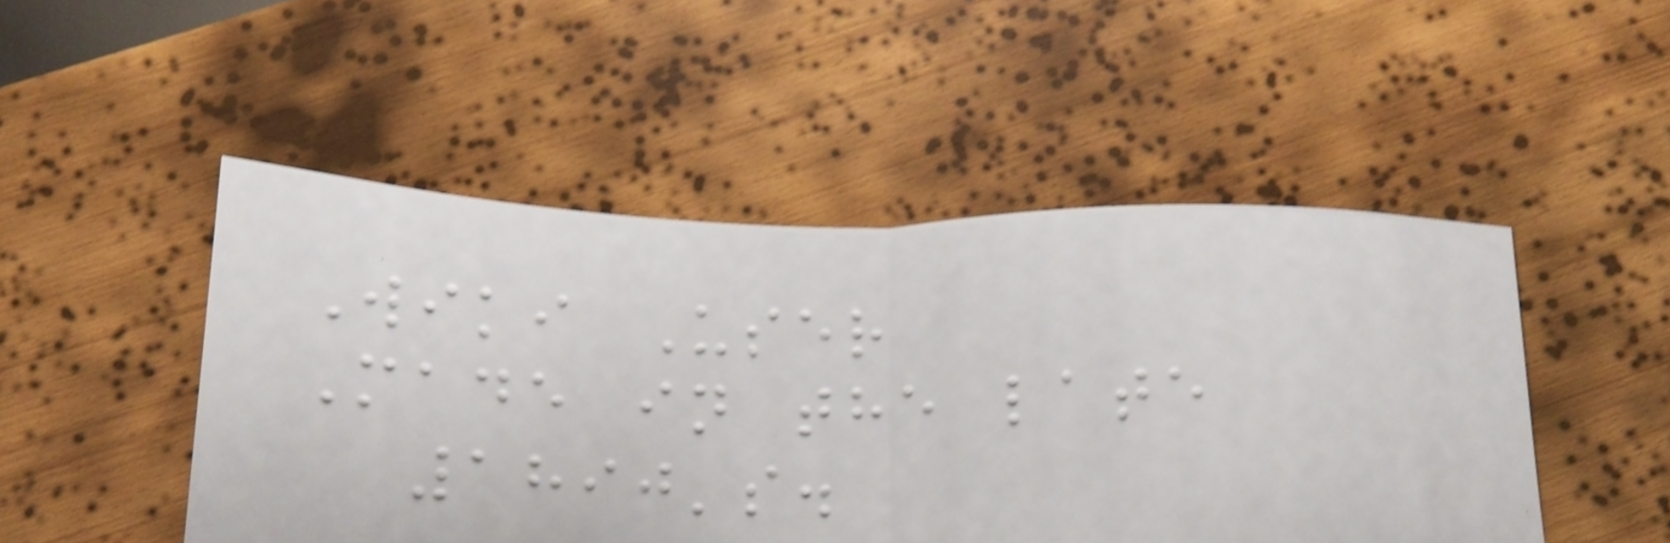Wiki User
Made in the late
1890's.
